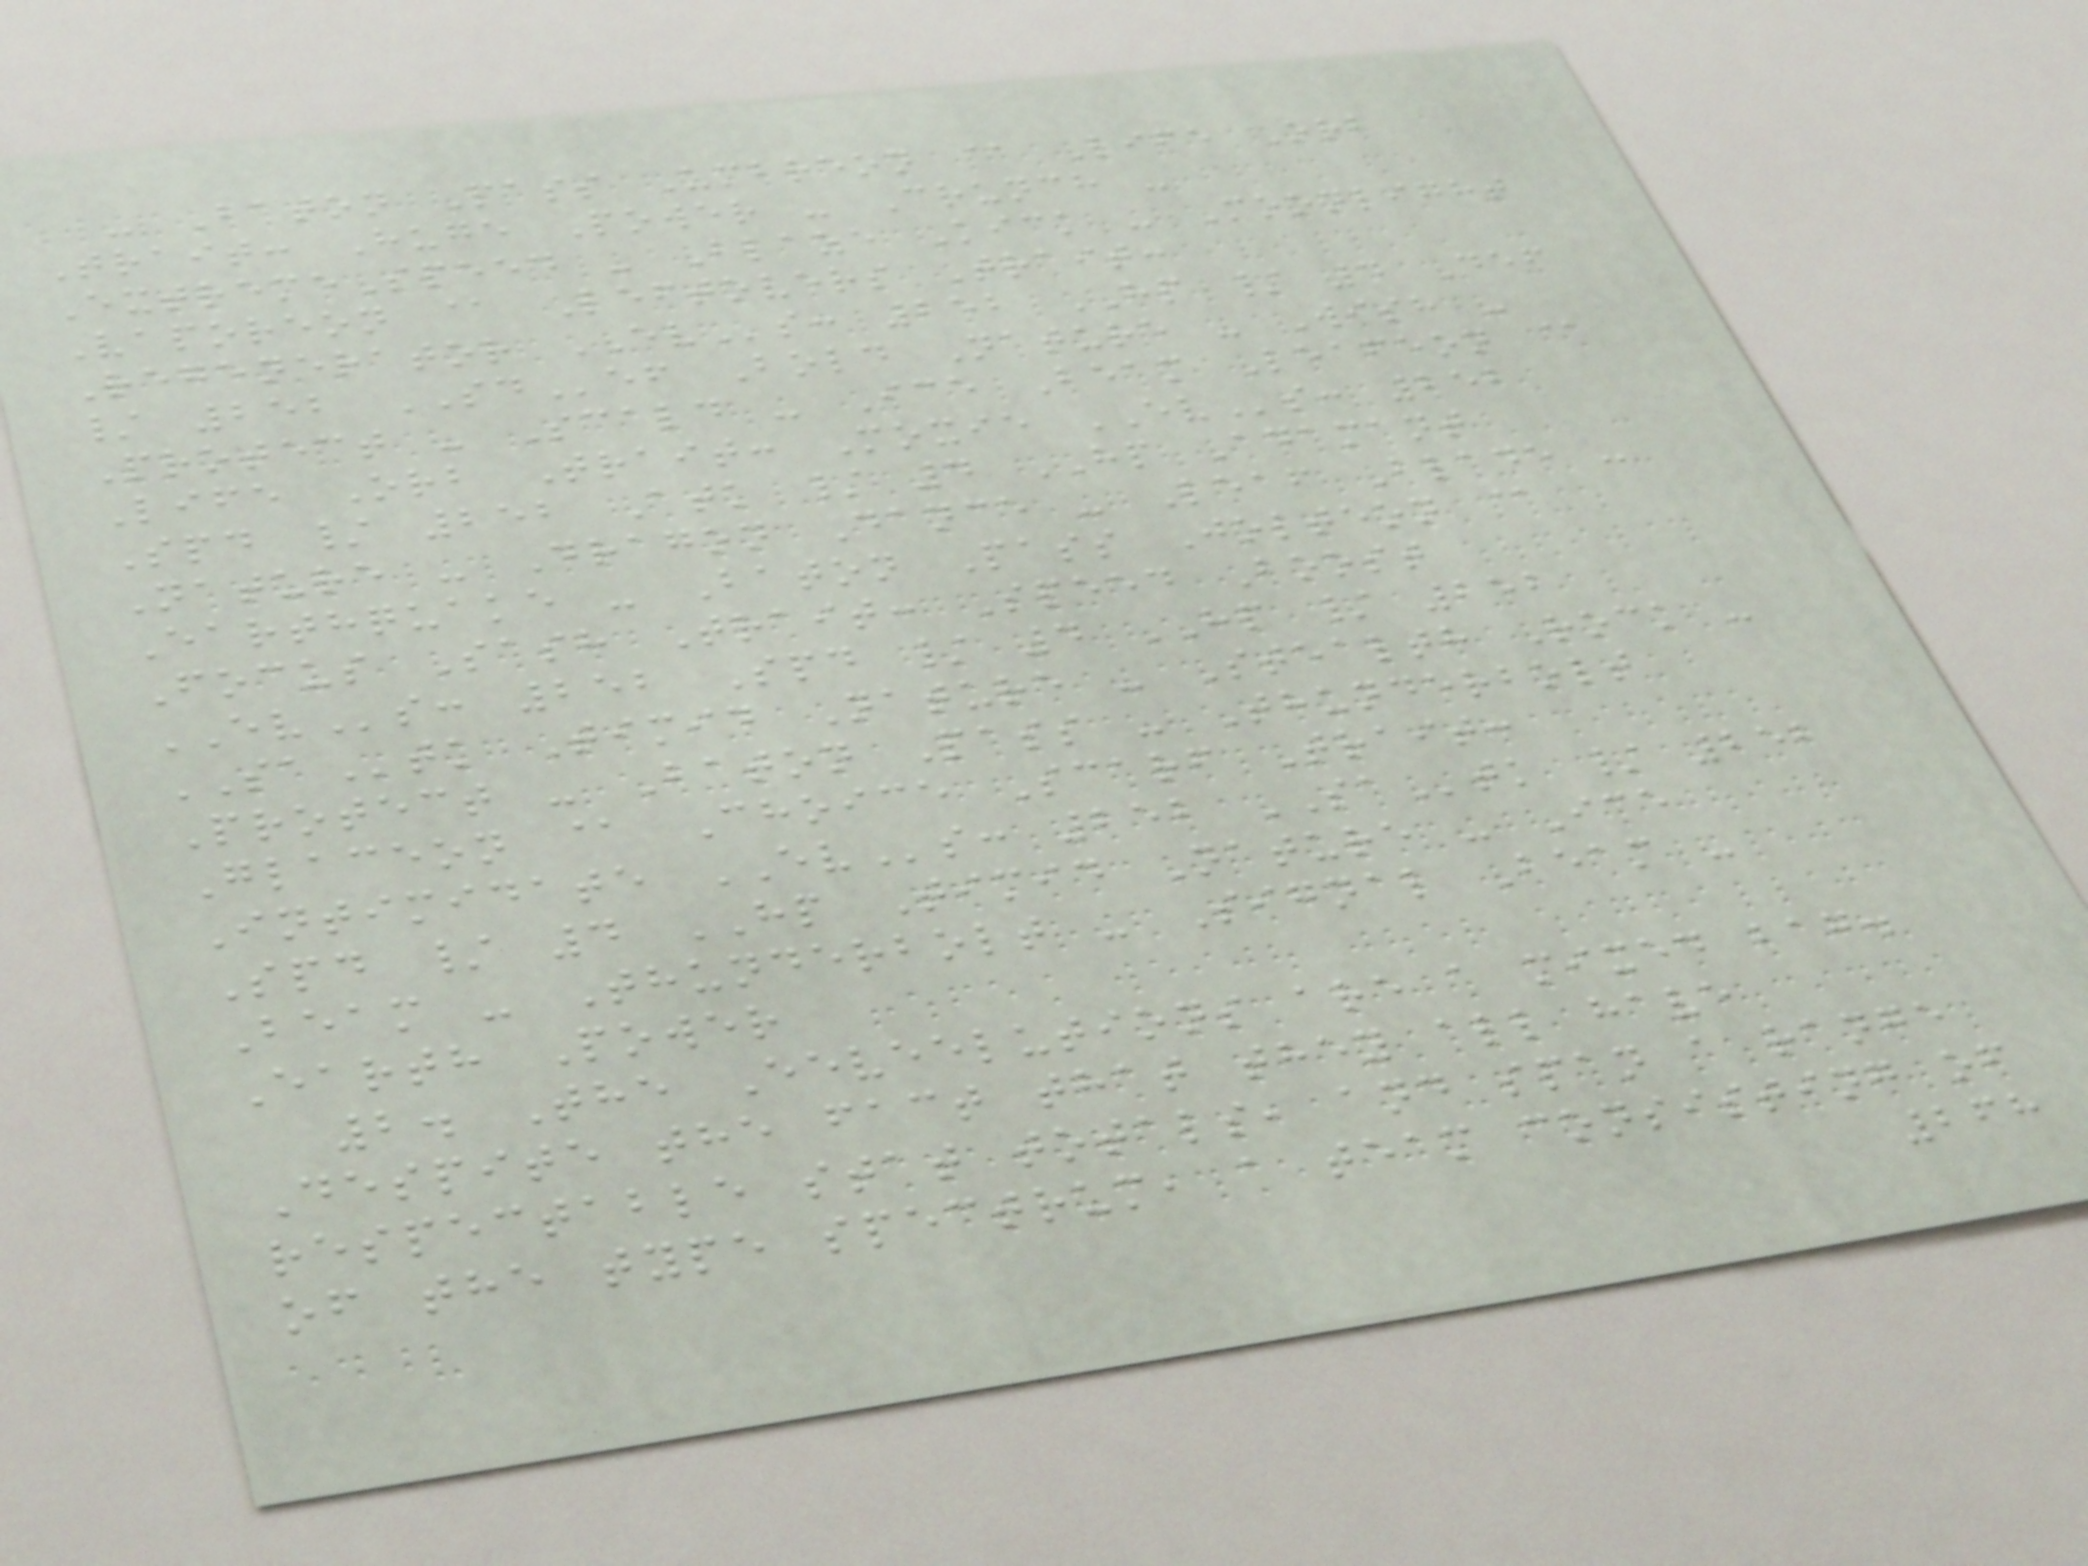- Baton Pass Umbreon @ Life Orb
Trait: Huge Power - Crunch -
ExtremeSpeed - Blaze Kick - Moonlight
Vaporeon @ Leftovers Trait:
Regenerator EVs: 252 HP / 4 Def
/ 252 SDef Bold Nature - Wish -
Protect - Scald - Ice Beam Leafeon @
Life Orb Trait: Moxie EVs: 252
Spd / 252 Atk / 4 HP Adamant
Nature - Dragon Dance - Leaf Blade -
Earthquake - Baton Pass Jolteon @
Focus Sash Trait: Speed Boost
EVs: 252 Spd / 4 HP / 252
SAtk Timid Nature - Stealth Rock -
Protect - Baton Pass - Thunderbolt
Glaceon @ Choice Scarf Trait:
Intimidate EVs: 252 SAtk / 252
Spd / 4 HP Timid Nature - Ice
Beam - Thunderbolt - Signal Beam -
Earth Power
2. The Eeveelutions are a mixed bag.
Despite the fact that they all have
respectable stat totals, and span a range
of the type spectrum, a team consisting of
268
